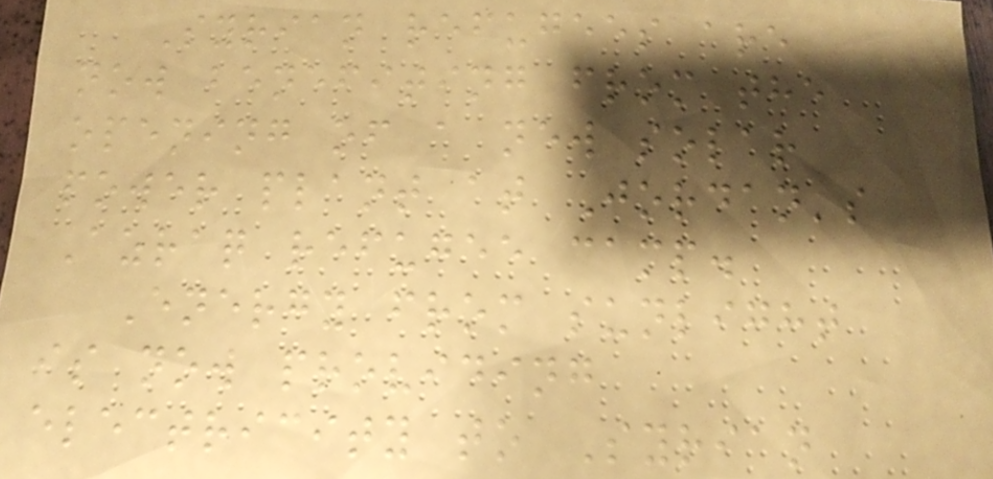Syrian refugees are
now benefiting from the
opening of a new solar
power plant at Jordan's
Azraq refugee camp.
Energy from sunlight
is now providing
electricity to Syrian
